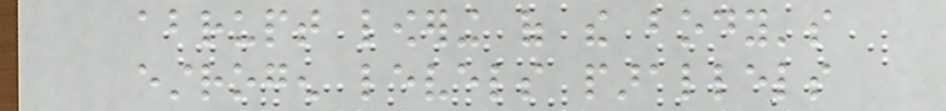abrupt lowering of the body's
estrogen levels parallels
